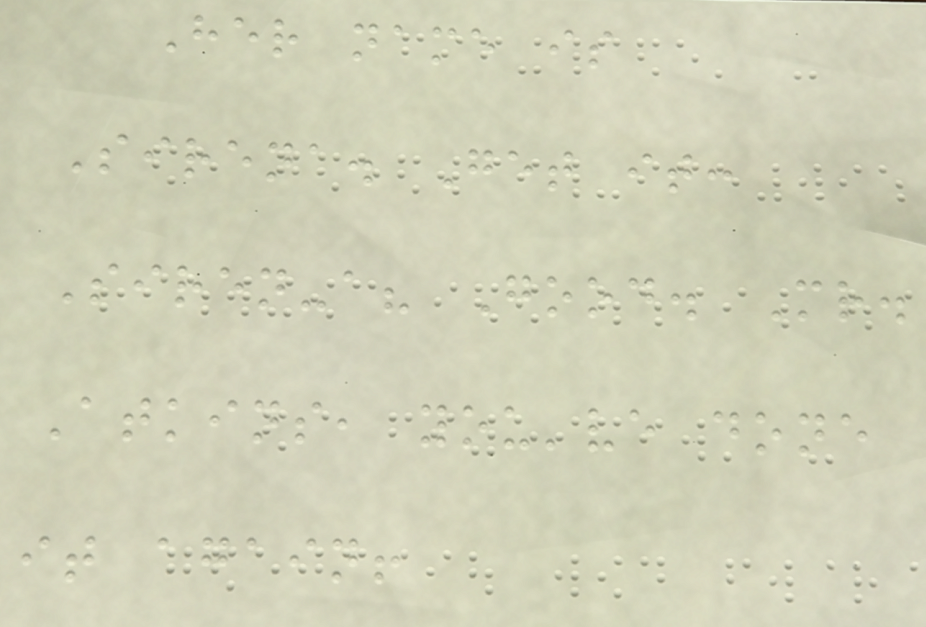Her name is
Sirena. Get it:
Siren-a? Good. Mr.
Atkins, you've done
it again!
